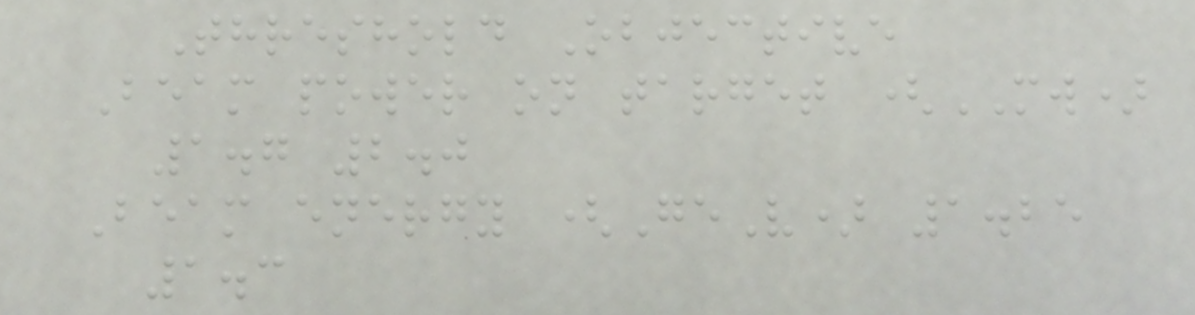Threshold Objective
Beam power on target (MW)
1.7 2.0
Beam energy (GeV) 1.25
1.3
